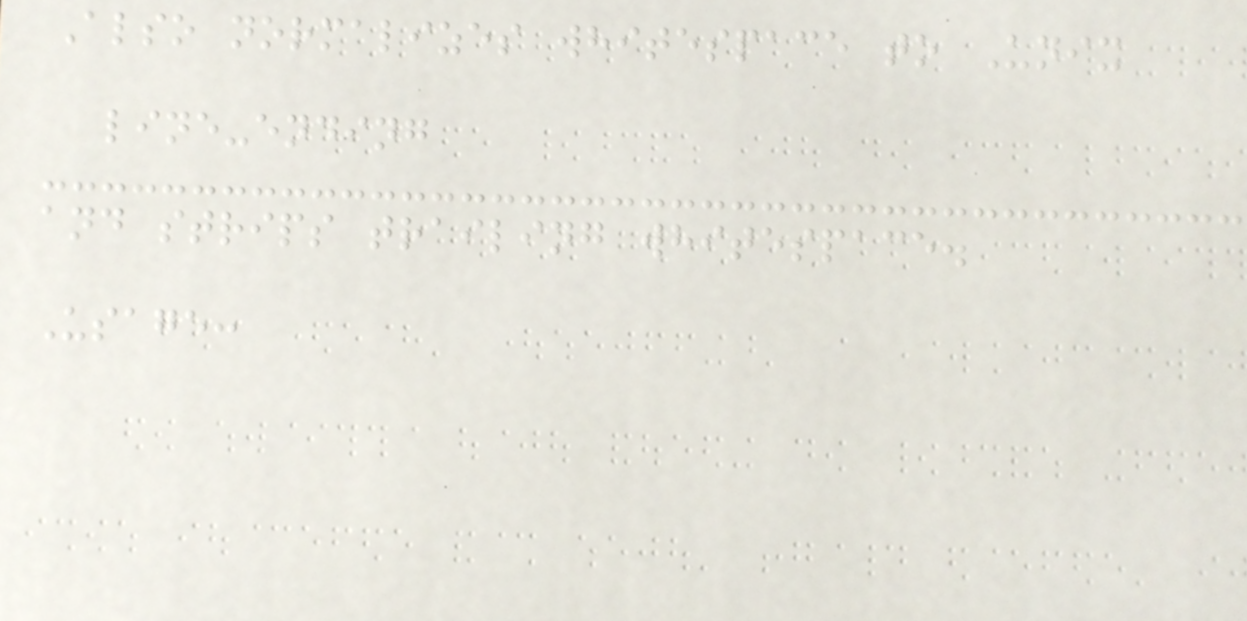Also normalizes whitespace to Unix
line-ending
and strips trailing whitespace.
Usage:
